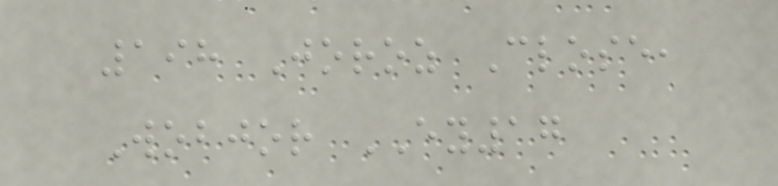198 Joroz Close,
Wobjor EY17
